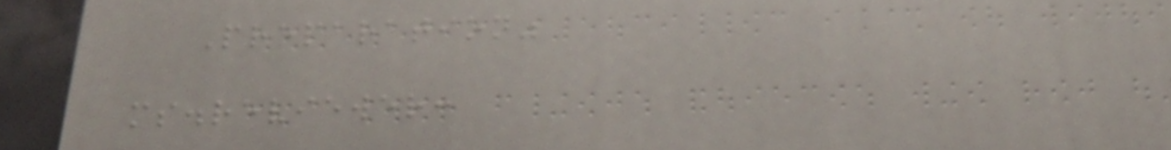Preparation"
ms.reviewer:
